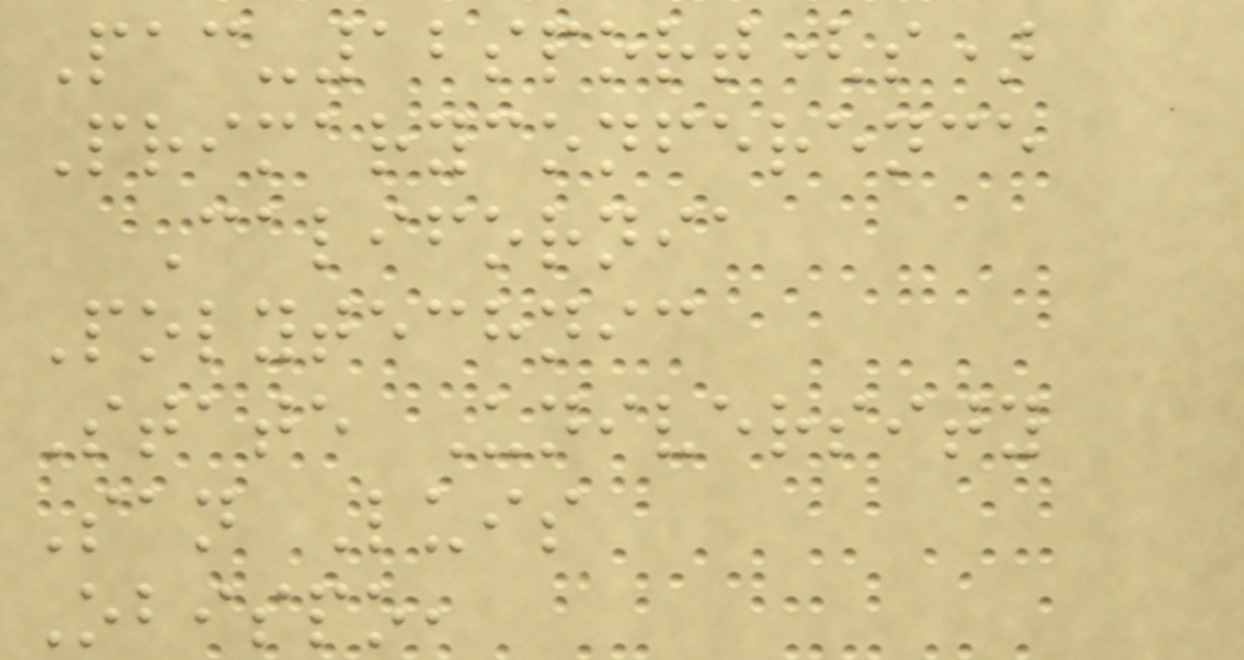Pac-12sport(s)
Primaryconference
California
Polytechnic
State University
San Luis
Obispo,
